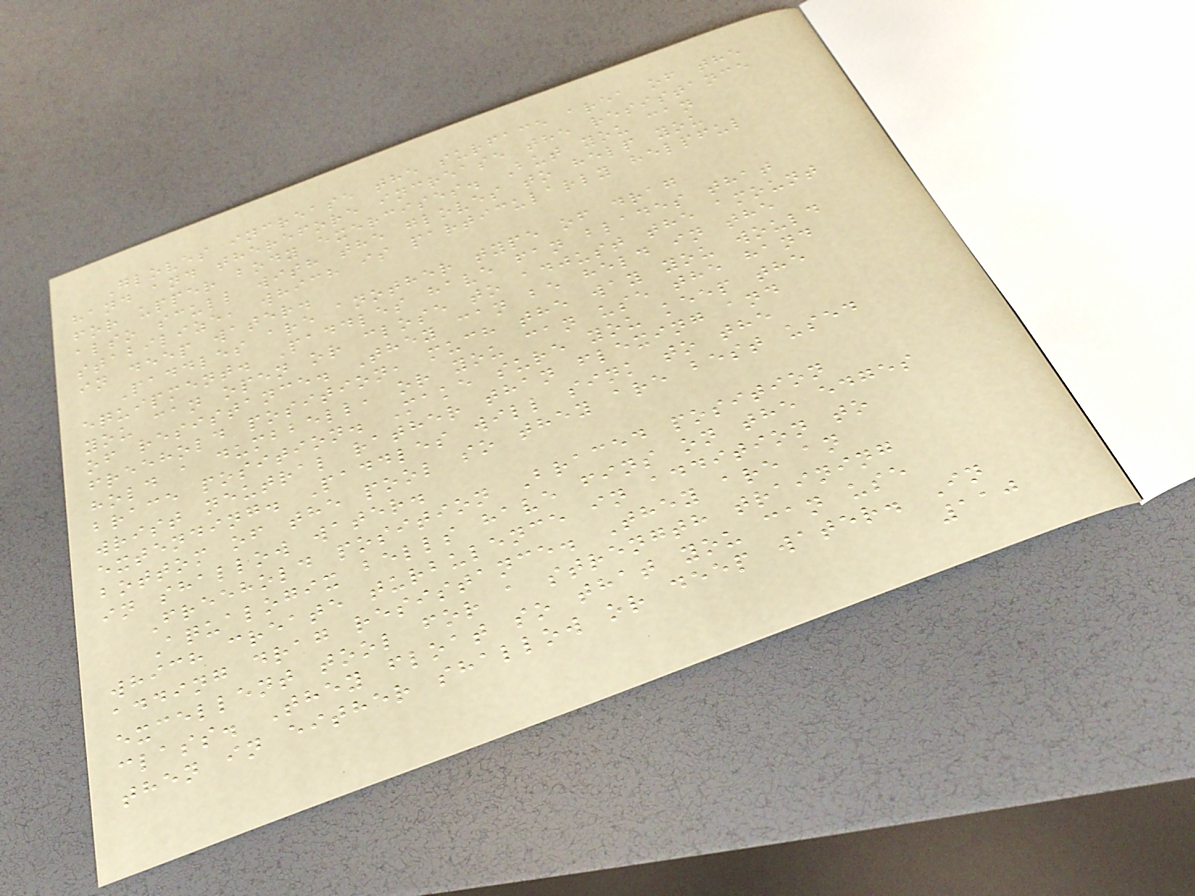Gloves increase the surface area of the
hand and therefore increase the resistance
for upper body exercises. But you can
also scull with the gloves to help you
stabilize, which is particularly helpful
in deep water.
Paddles are another type of drag
equipment. Paddles have fan blades that
you can open or close to adjust the amount
of resistance. They can be held in the
freehold position, much the way you would
hold a dumbbell, or you can use the hand
brace position. Make sure you keep the
wrist neutral rather than flexing and
extending. Paddles will sink to the
bottom of the pool so they are best used
in shallow water.
Freehold position Braced position
Aqualogix bells have fins on the edges
which create turbulence in addition to
adding drag resistance. They are an
excellent tool for a strength training
class. They float so that you can use
then in either shallow or deep water. In
110
